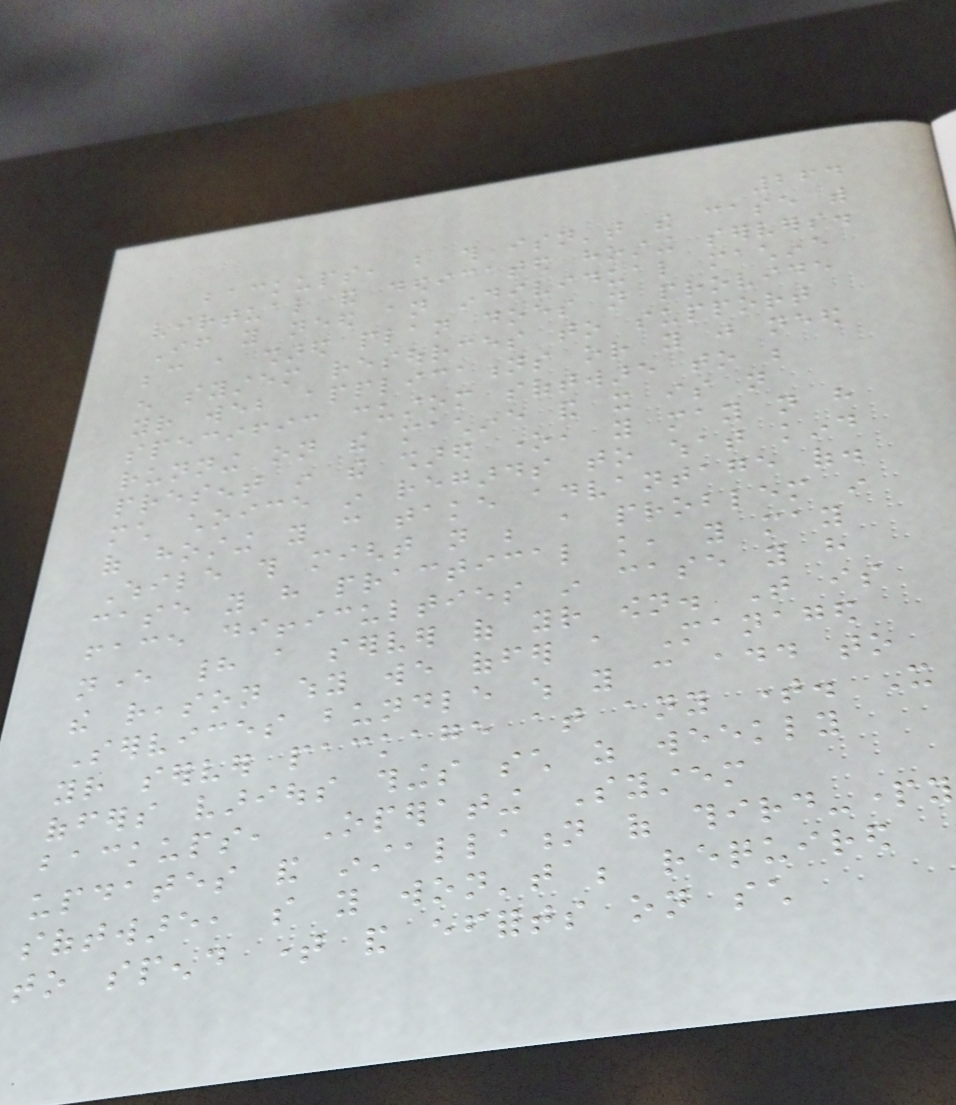264
backups, but this isn't the case with
virtual and dedicated hosting servers.
If you need an individual machine
because a shared plan does not provide
enough system resources to support
your web applications or you just need
specific custom software to be
running on the machine and it is not
present in the shared one, you may not have
much choice in regards to what kind
of hosting you can take advantage of.
While this might not be a problem in
case you have practical knowledge, you may
face difficulties in case you have
never had a server of your own. That is
the reason why we offer a Managed
Services bundle which you can add to
your server package at any time. It
offers various things such as weekly
backups, Operating System
updates and installation of third-party
software, so you won't be required
to spend time and efforts on such
